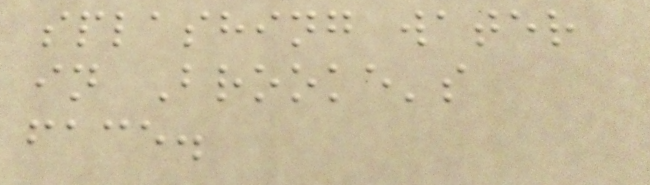splashing water
in Brooke's
face.
